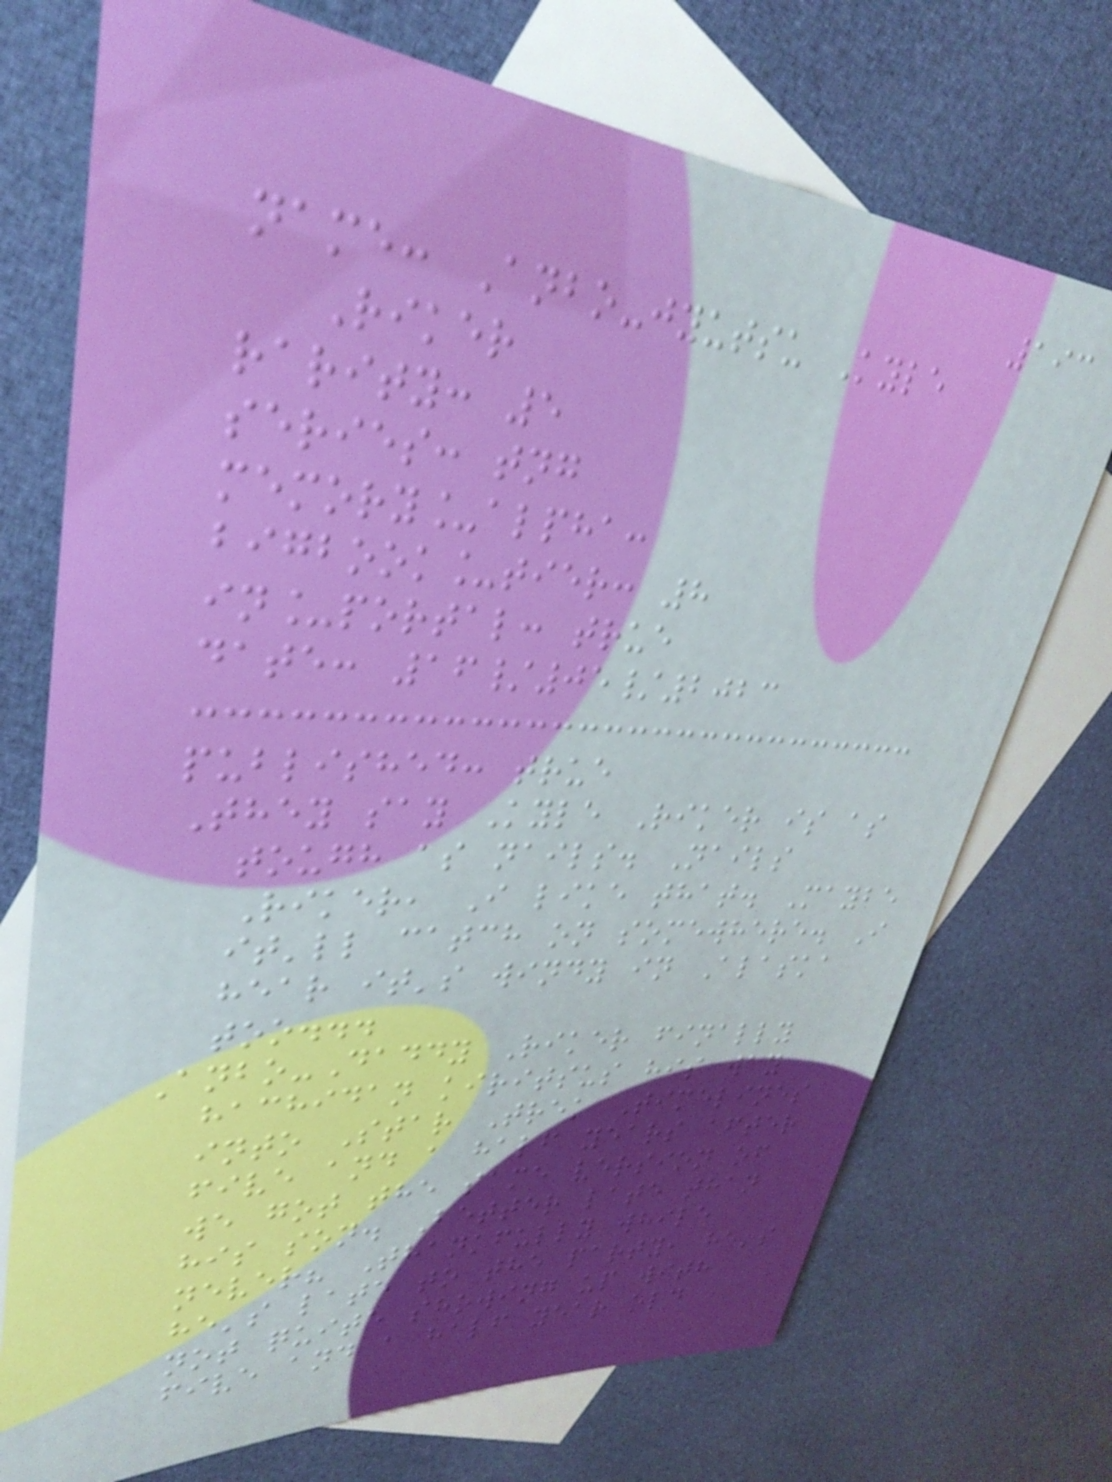193
name: Anbo-jyutsu Kyle
Riker
rarity: 5
series: tng
memory_alpha:
bigbook_tier: 8
in_portal: true
date: 16/05/2023
published: true
They say Kyle Riker is as
tough as nails. Nails
Riker, I like that. Maybe
it'll catch on somewhere. I
hear it's windy in Alaska
too...
Anbo-Daddy Riker finally
hachidan kiritsus his way
into Star Trek Timelines
five and a half years after
we got the same version of
his son. Better late than
never? Thankfully while
he's late to the party, he's
not quite showing up with
five and a half year old
